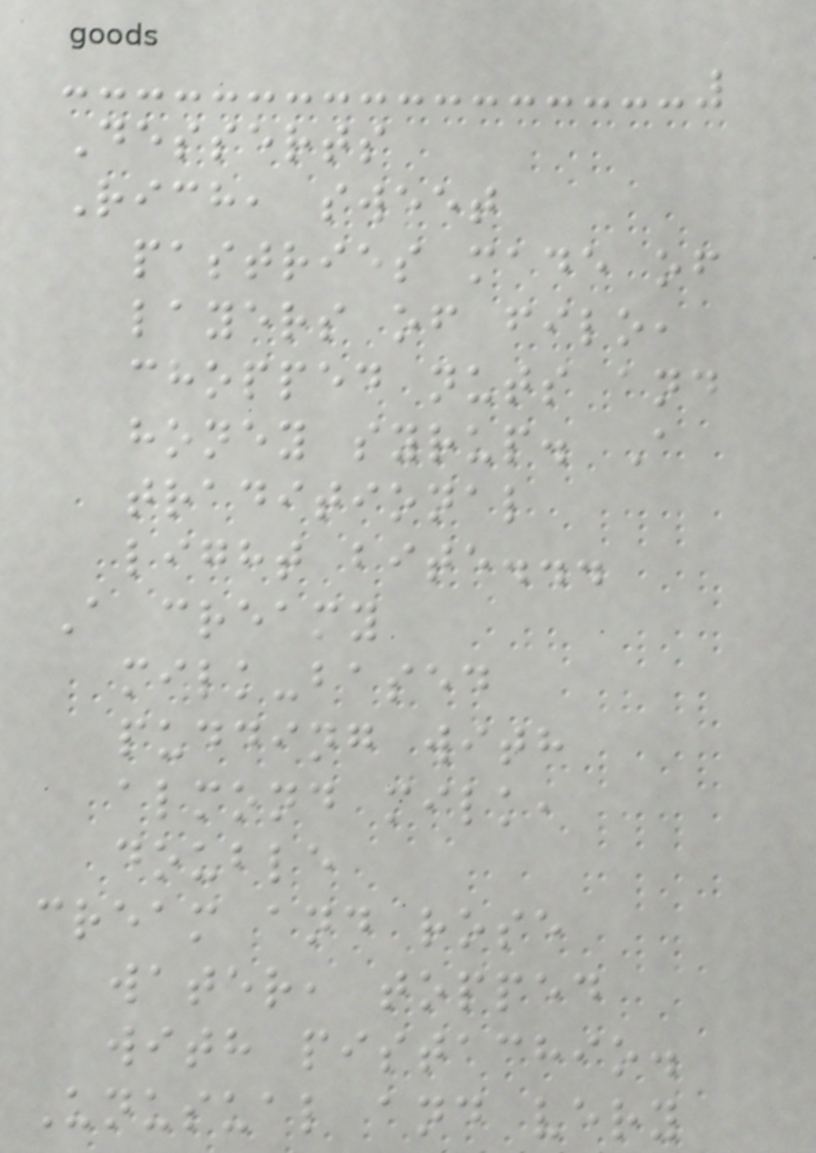Desserts
Rich, sweet
pastries made of
layers of filo,
chopped nuts and
honey syrup. A
traditional
light bite...
A creamy
milk-based
pudding with
almond milk,
double
cream and rose
water, topped
with pistachio.
Unusual and very
